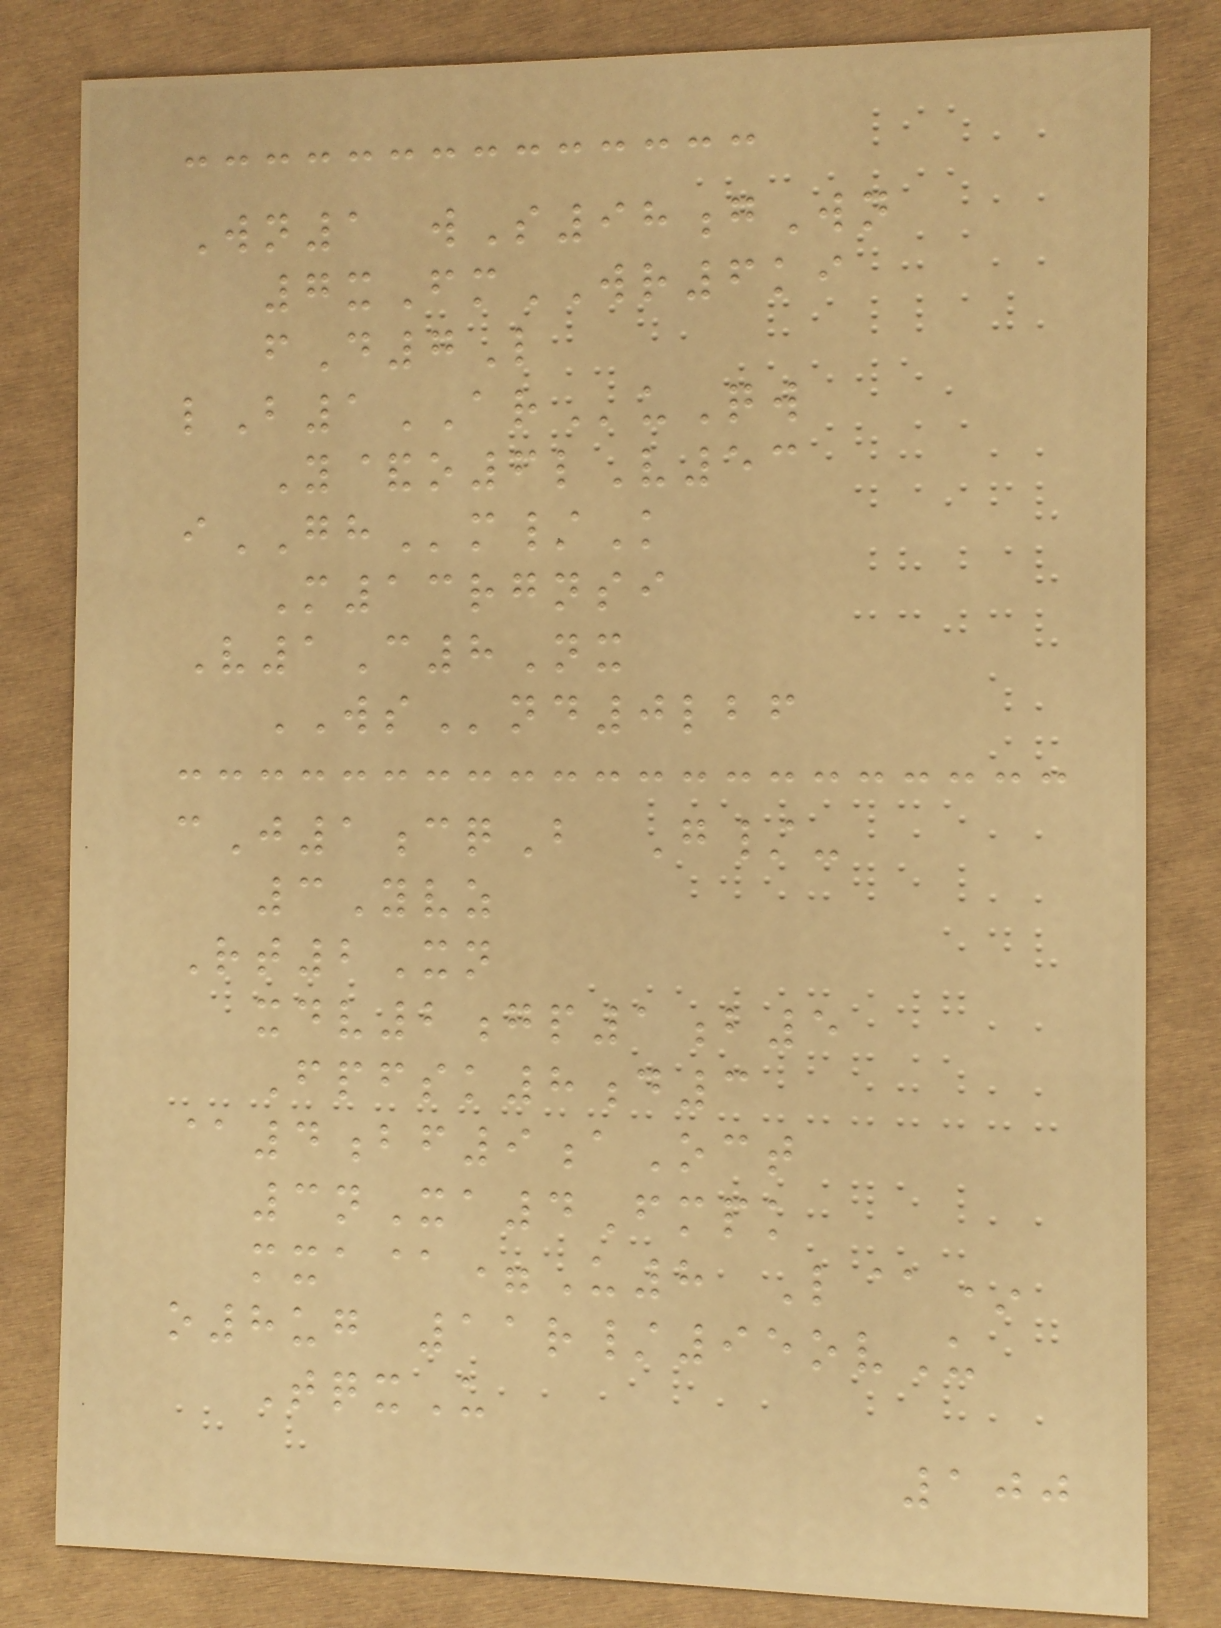Wn1 wS98gWn
7xFmWR6ki
fD7L
lB1ARuQw
Y&o6lV53
iGHm/K
M13rgnsi
V1C8Nx
WSnd0lbf
cJ1cqB G/-
3Yvz
Rt2Xn
xdv2gp1b5
Fpfsk8d3
@4bf9aOct
3nXa4Fmpk
mxa@=U8 L@*
o8ug 11r/95ovU
TqxU
100
